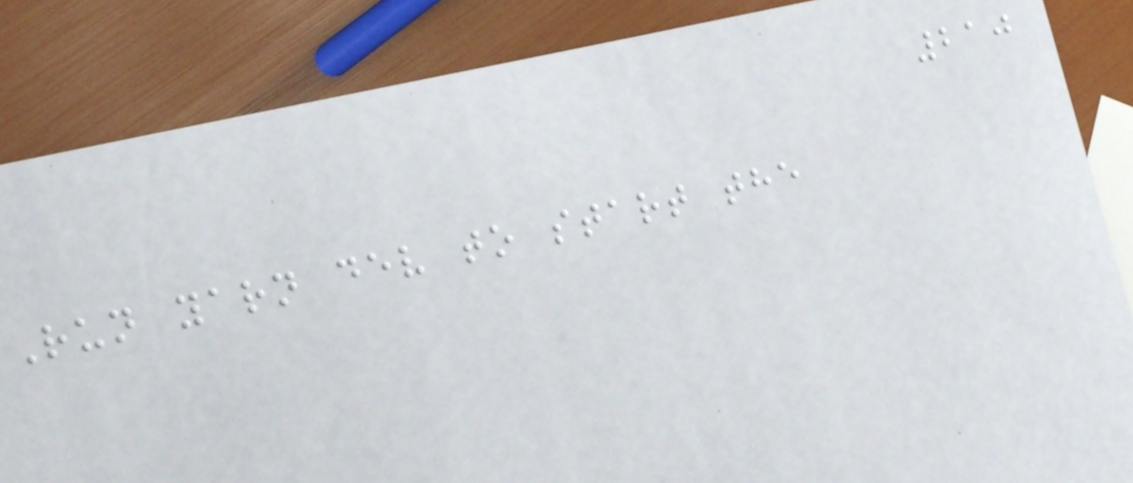210
Run yarn dev to start the
